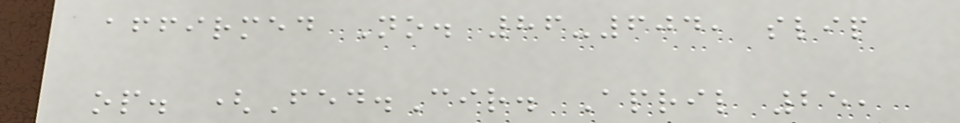affirmed No. 86-604, slip
op. (Fed.Cir. April 25,
